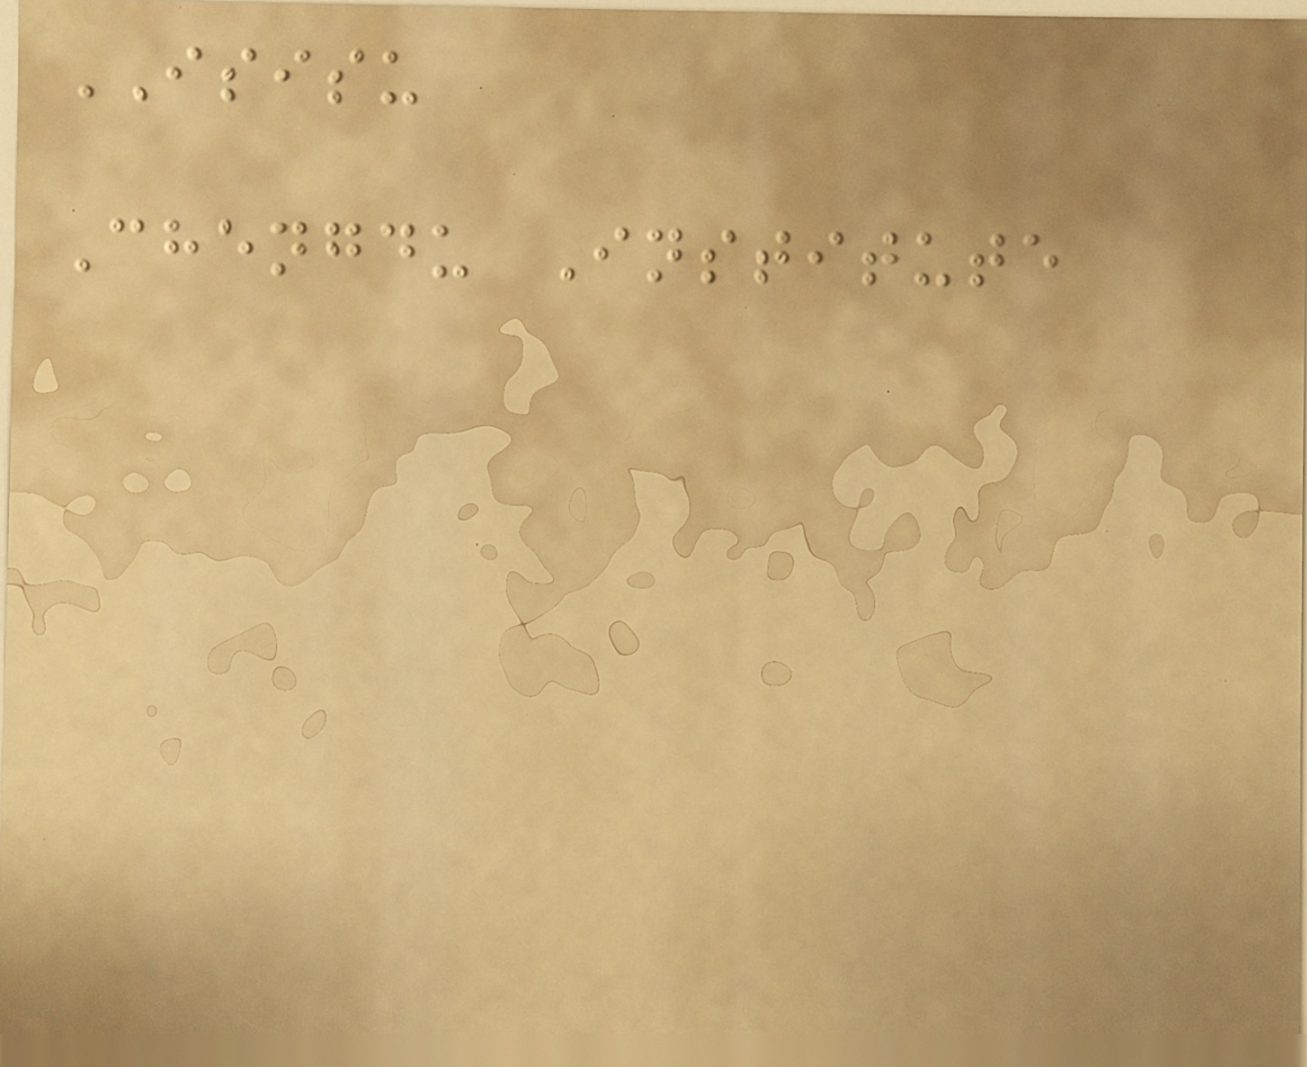ISISU
Chengdu Institute
